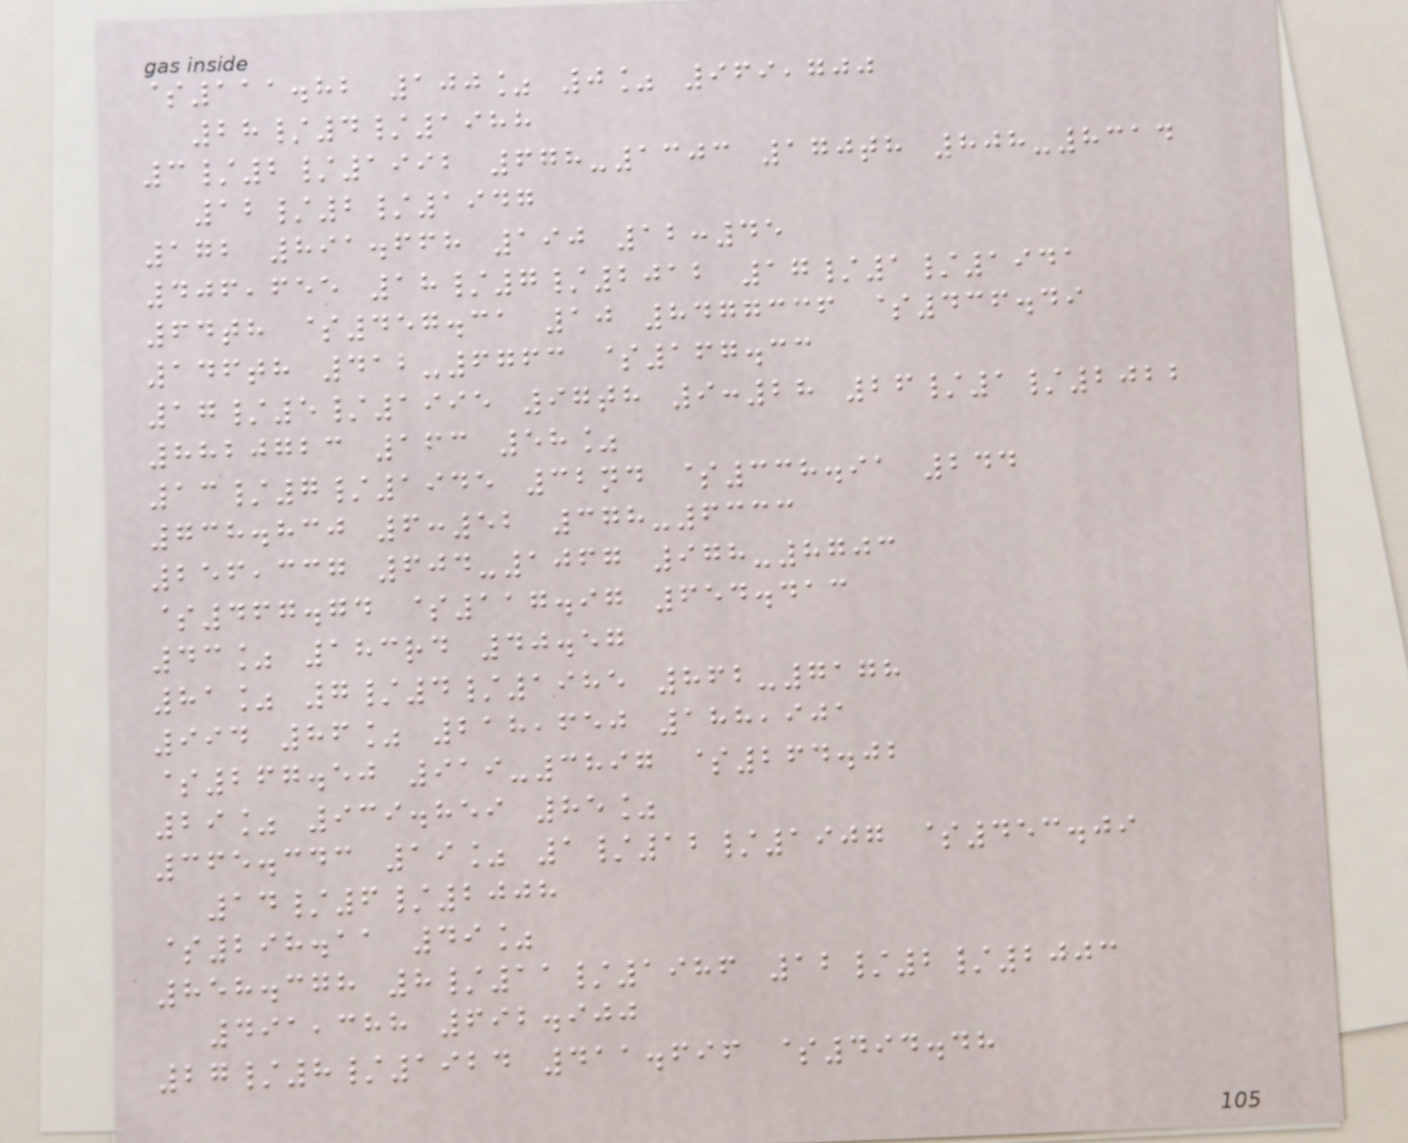$111.82 100% 0% 969,700
28/4/1988
3/2/1992 678-1303 170th 808-8314
12/2/1947
172 891.668 190 12:45
406,655 18/7/2012 17/1/1941
64th $457.31 10 8477336 $436.49
146th 412-6763 $167.33
17/5/1995 97th 9:28 26/1/2022
8820723 163 58%
13/7/1945 32nd $338.91 244
738.830 6:52 378-6333
256,337 604-1067 978-8703
$467.74 $117.97 654.413
43% 183rd 40.57
81% 7/4/1985 862-7178
994 86% 218,650 188,901
$267.50 919-3897 $264.02
29% 939.859 85%
365.343 19% 1/12/1907 $453.09
14/6/2008
$298.11 49%
858.378 8/11/1986 12/2/2003
491,388 692.900
27/8/1924 411.696 $494.48
